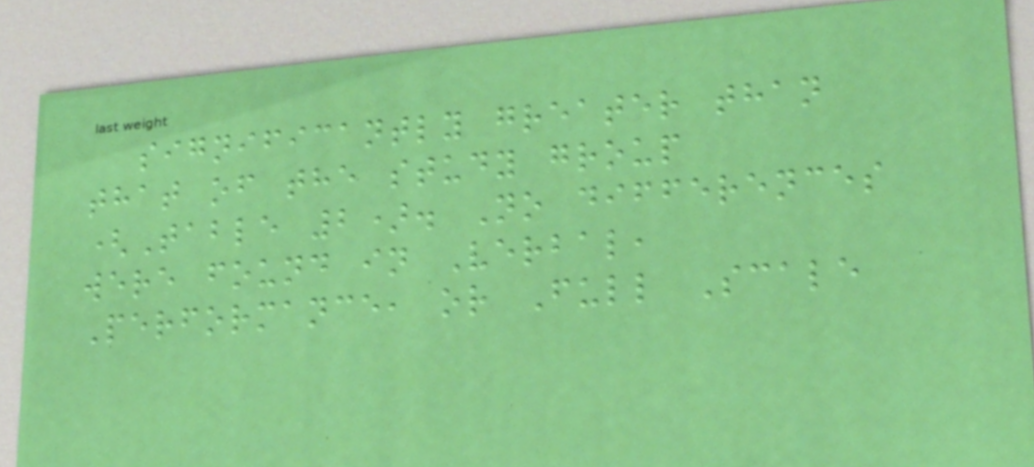significantly greater than
that of the study group
(Table 2). No differences
were found in Verbal,
Performance, or Full Scale
